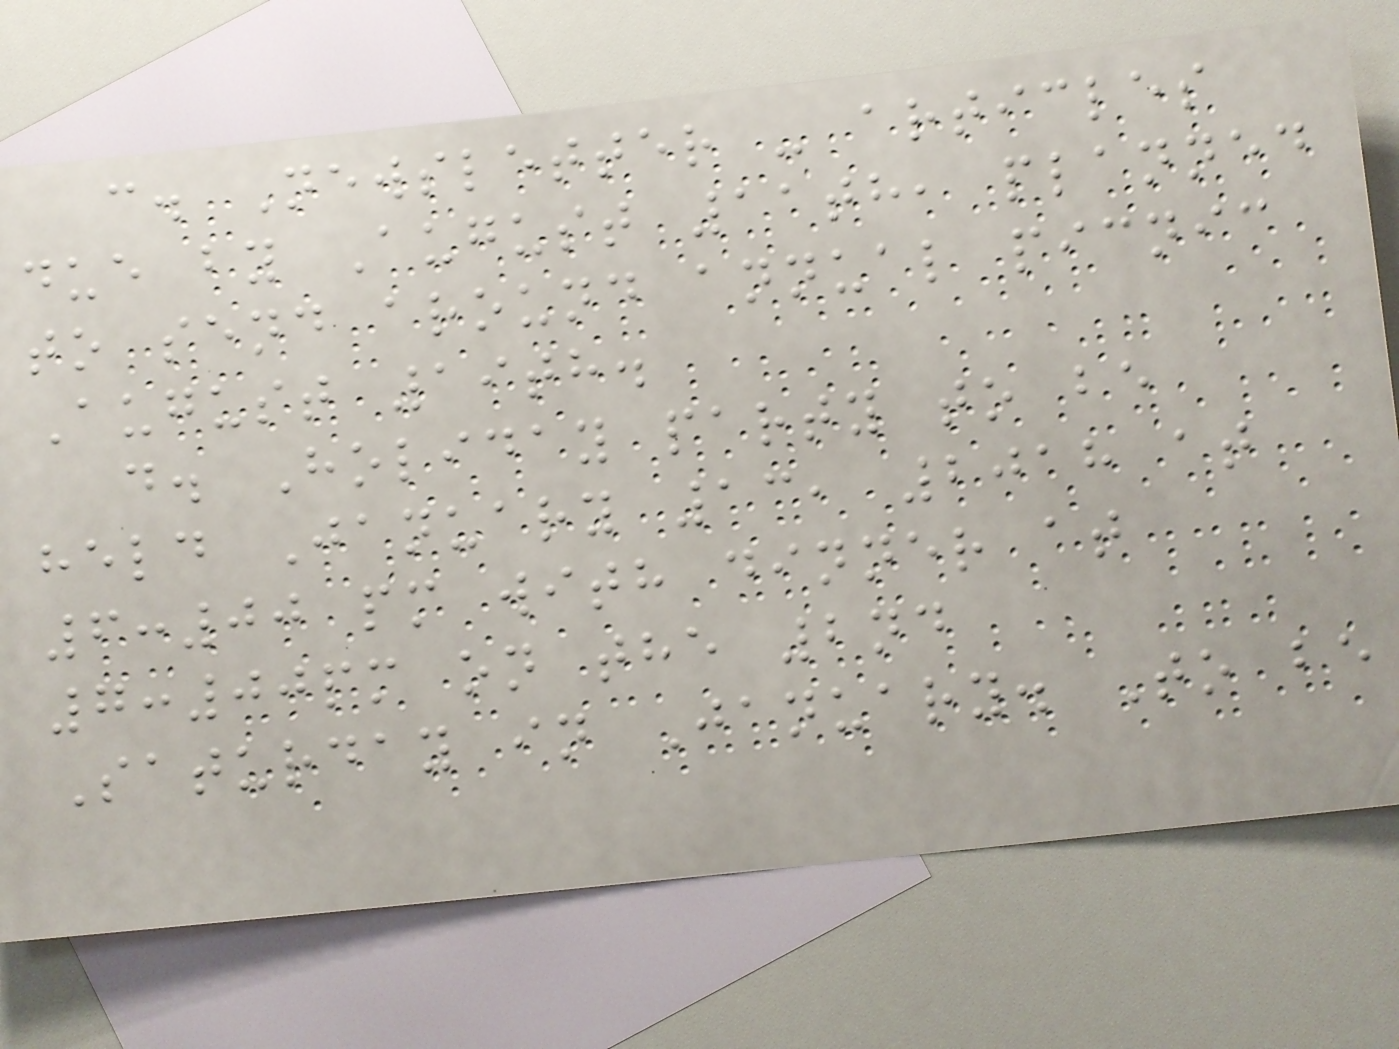c. Newsletter - articles
due by August 11th, planned
to send around annual picnic
August 19th.
d. Holiday party to be
held January 13, 2018 at
6:00 pm with dinner at
7:00pm on the 2nd
Saturday in January. To be
